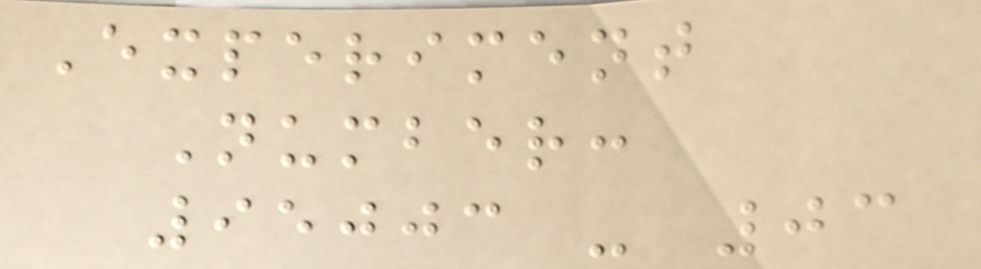Experiment
Number:
95003 - 03
